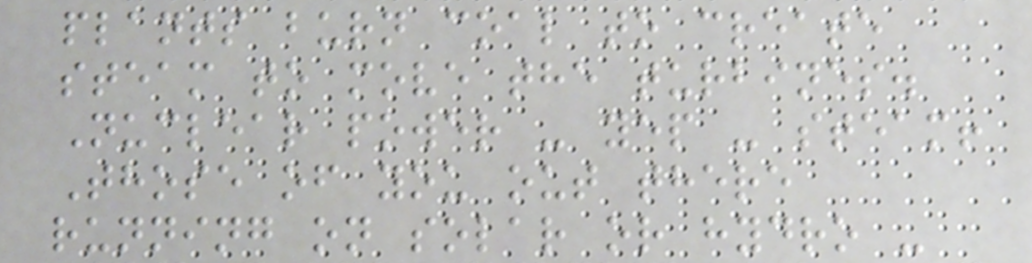plants burn coal to create
steam to move the turbines.
Nuclear power - yep - steam!
Those of you out there
running on solar or hydro -
